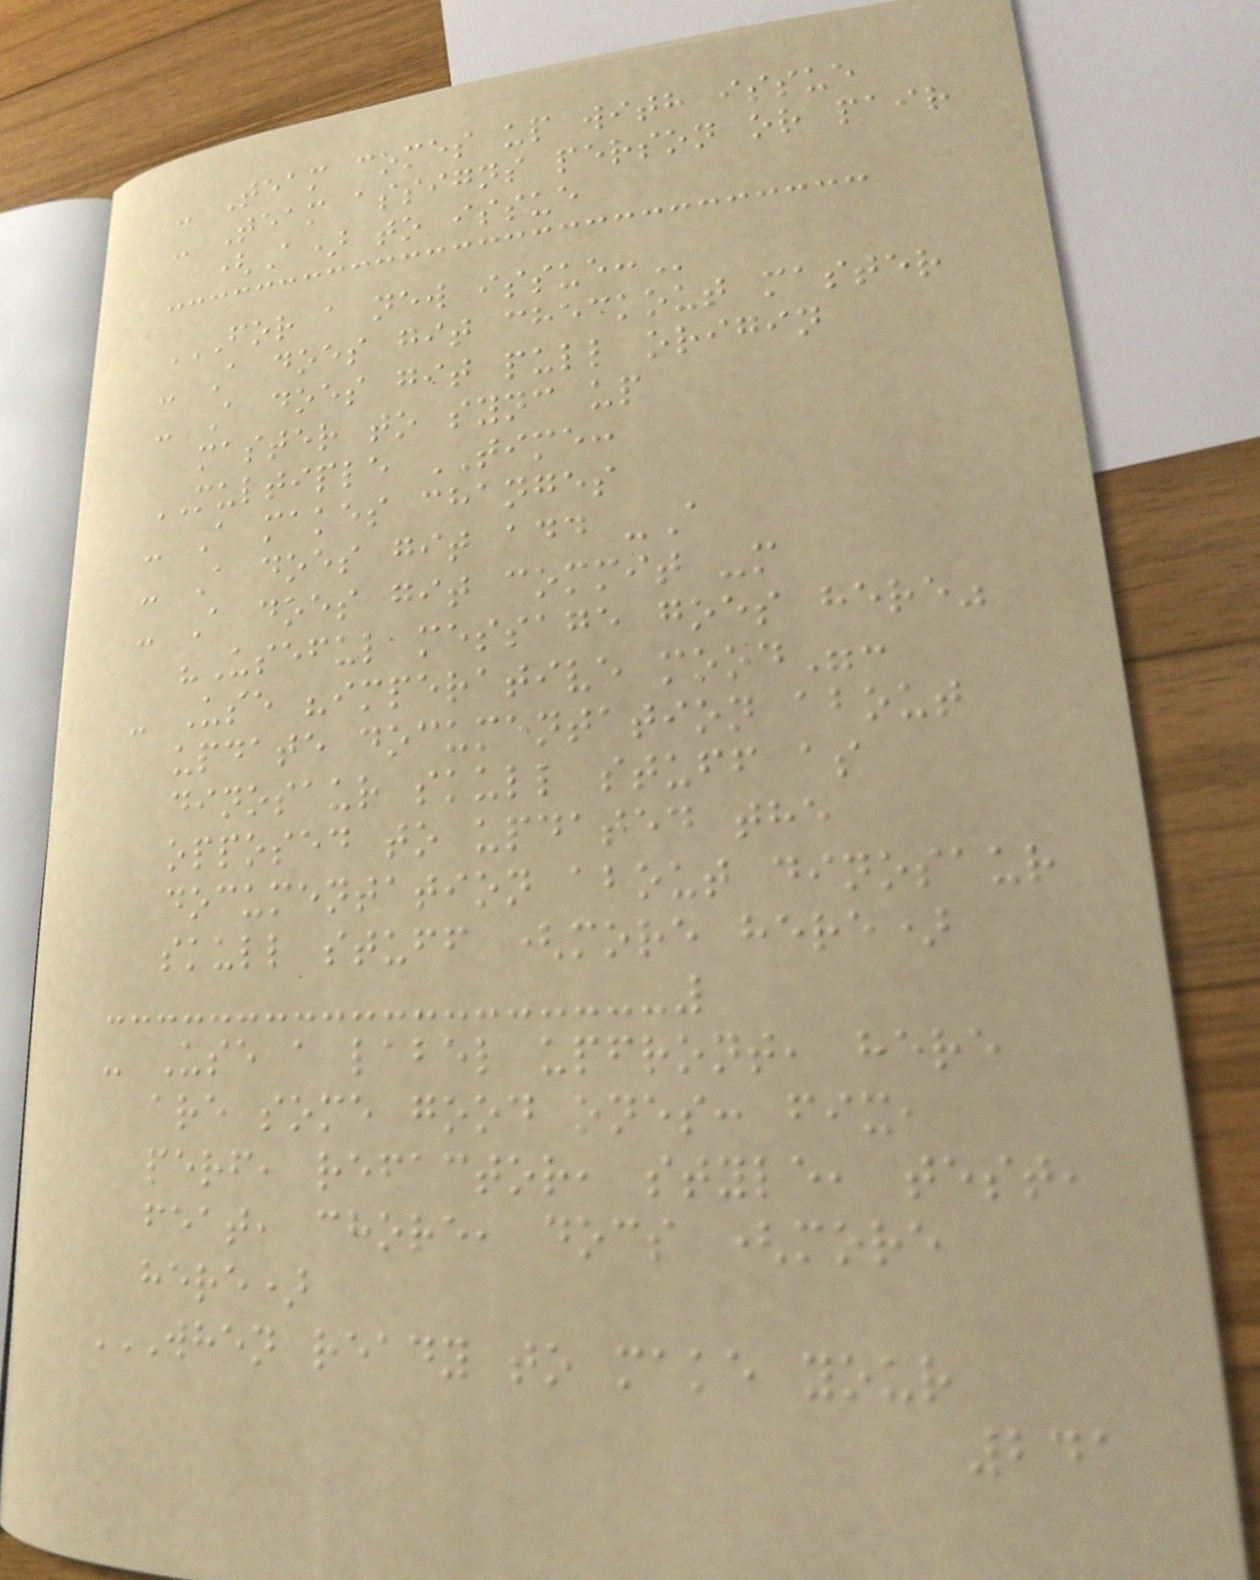- Team comes up with issue
- Team assigns person or pair
(A) to issue
FOR A NEW ISSUE:
- A does git checkout master
- A does git pull origin
master to sync up
MULTIPLE TIME:
- A makes changes
- A does git add -A
- A does git commit -m
"Useful message goes here"
- Use "imperative mood":
update documentation about
dinosaur skull stuff as
opposed to updated the
documentation about dinosaur
skull stuff (more here)
- Use a label upfront, here
are some good ones: fix,
perf, refactor, style, test,
feat, chore, docs (more
here)
WHEN READY TO MAKE YOUR
241
